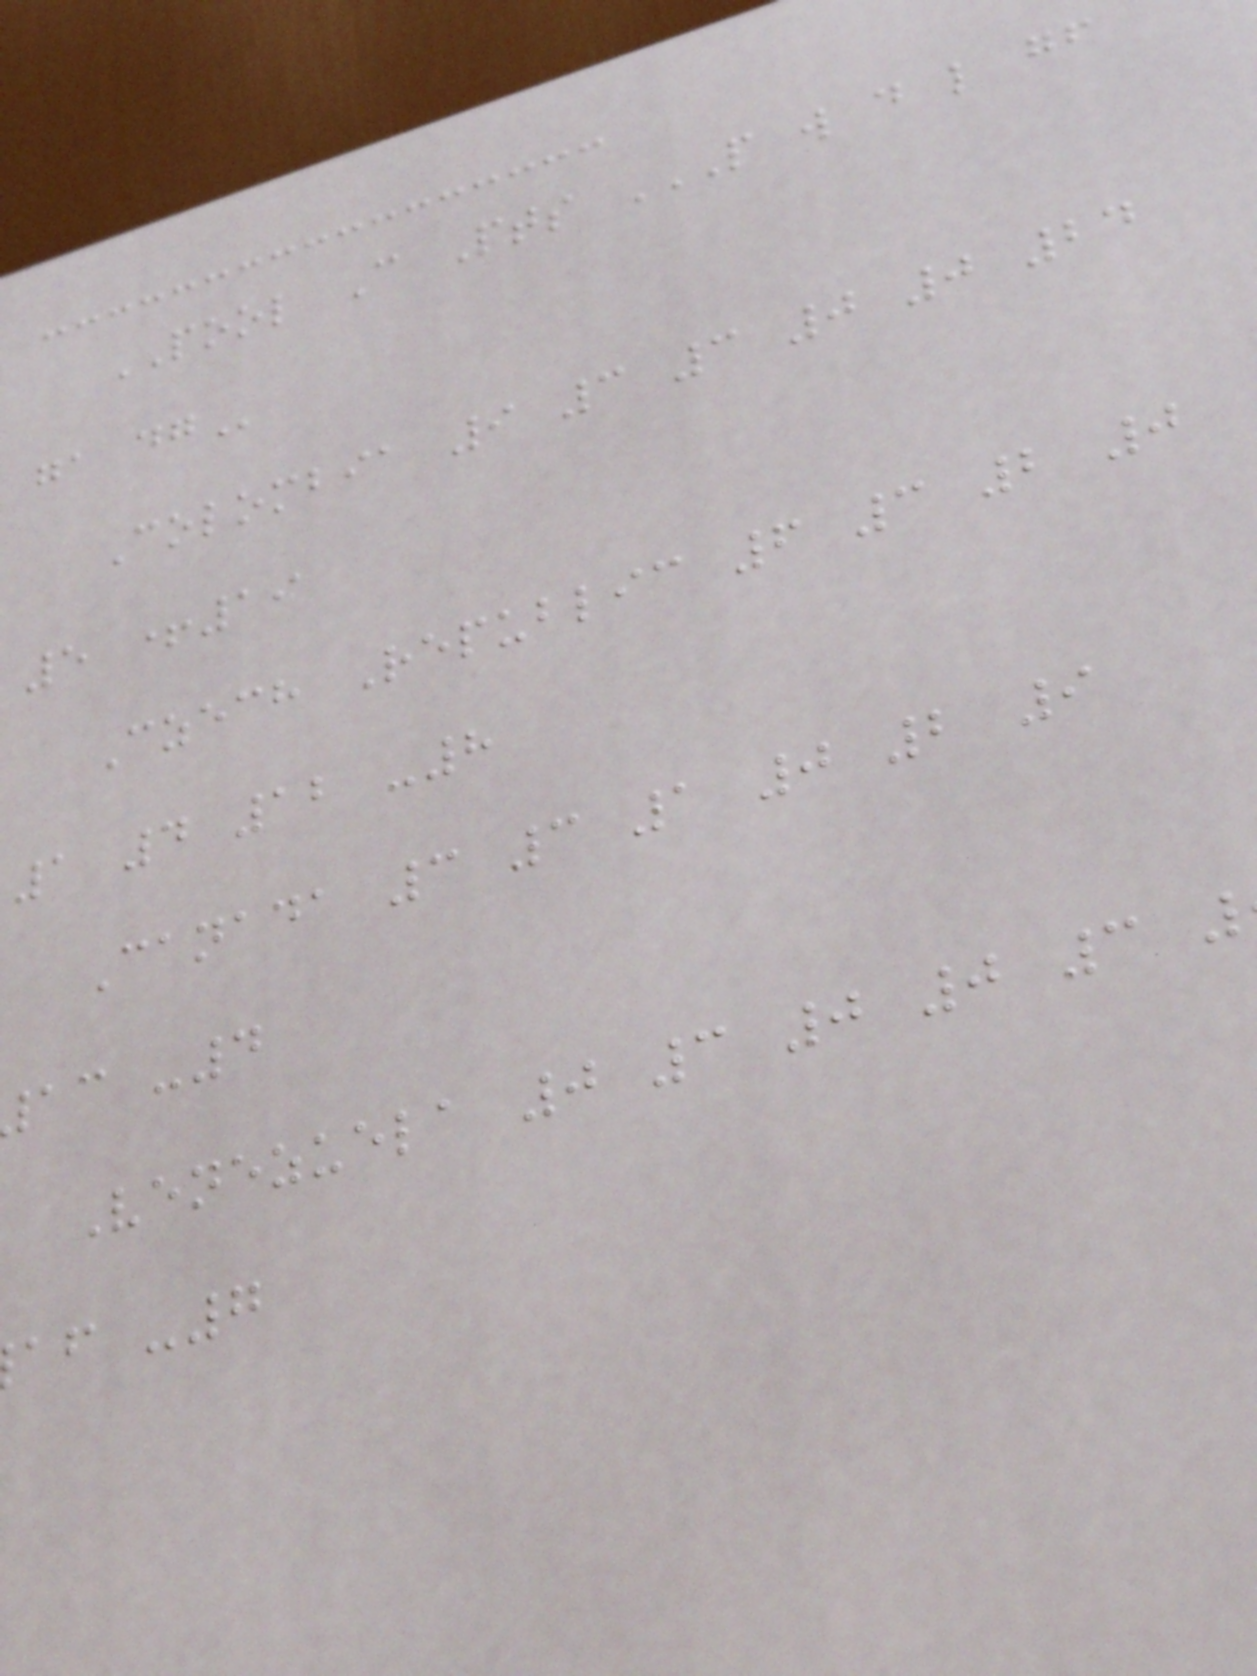POOL C Pts P W D L GF
Colombia 9 3 3 0 0 24
5 +19
Czech Republic 6 3 2 0
1 4 12 -8
Canada 3 3 1 0 2 9
ac -4
Venezuela 0 3 0 0 3
af -7
